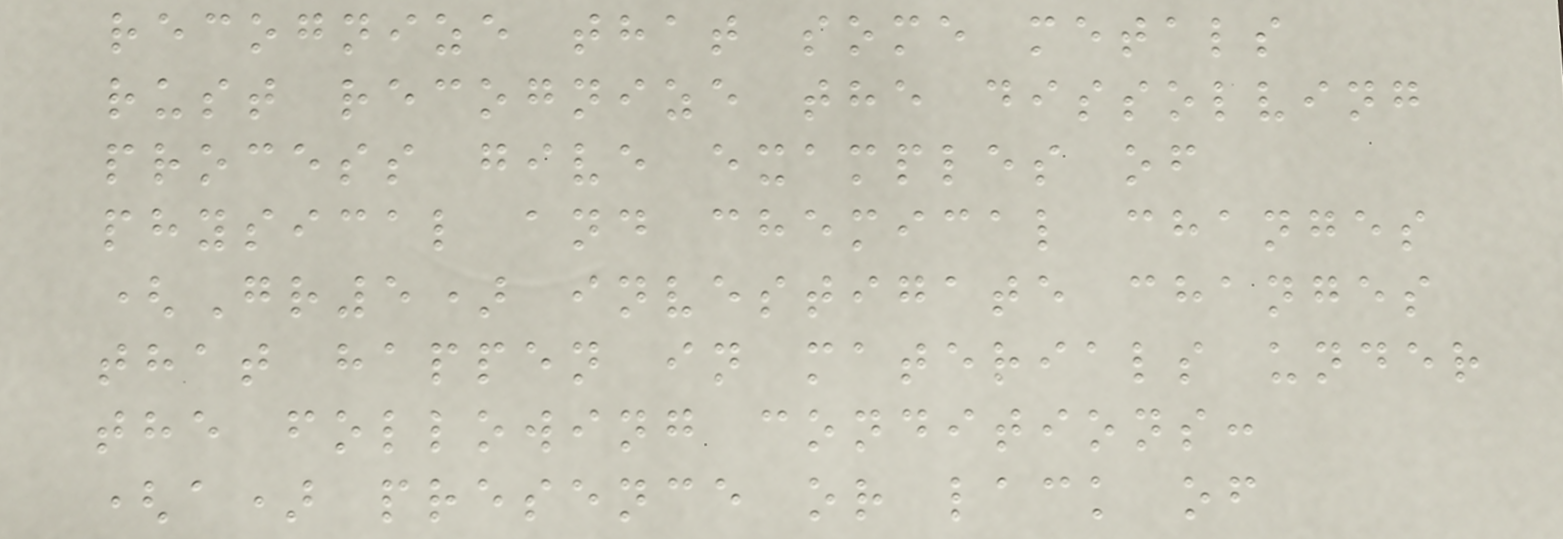recognize that some metals
rust recognize the dissolving
process give examples of
physical and chemical changes
(Gr5) investigate changes
that happen in materials under
the following conditions:
(a) presence or lack of
